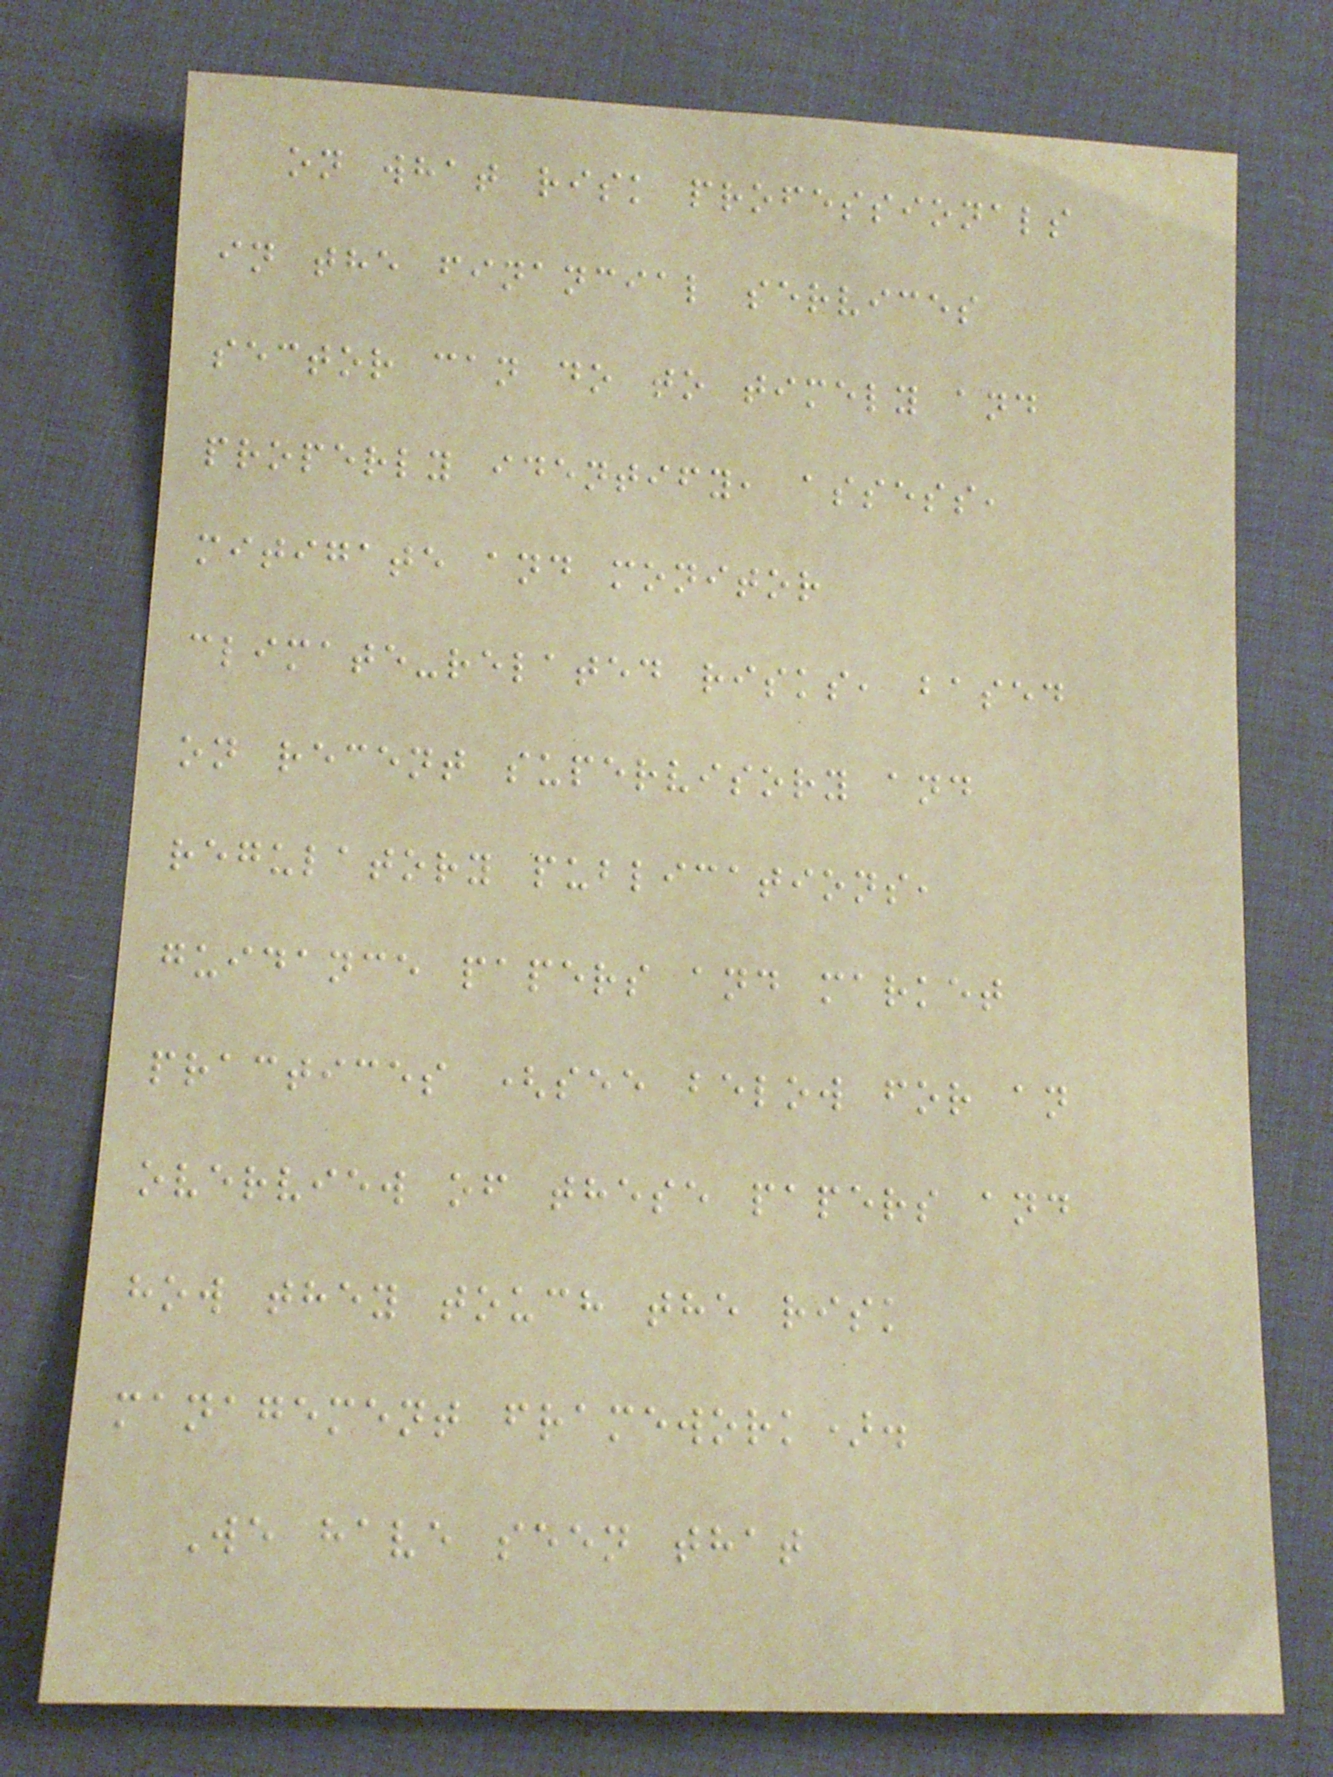on what risk professionals
in the financial services
sector can do to timely and
properly identify, assess,
mitigate and monitor
climate-related risks, based
on recent supervisory and
regulatory publications,
guidance papers and market
practices (see below for an
overview of these papers and
how they touch the risk
management framework).
We have seen that
